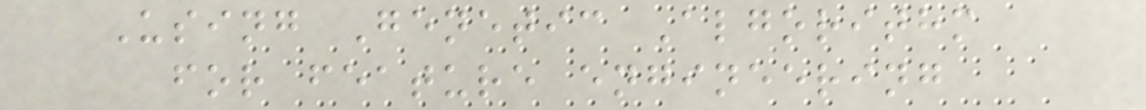Using Genetic Algorithm
for feature engineering
